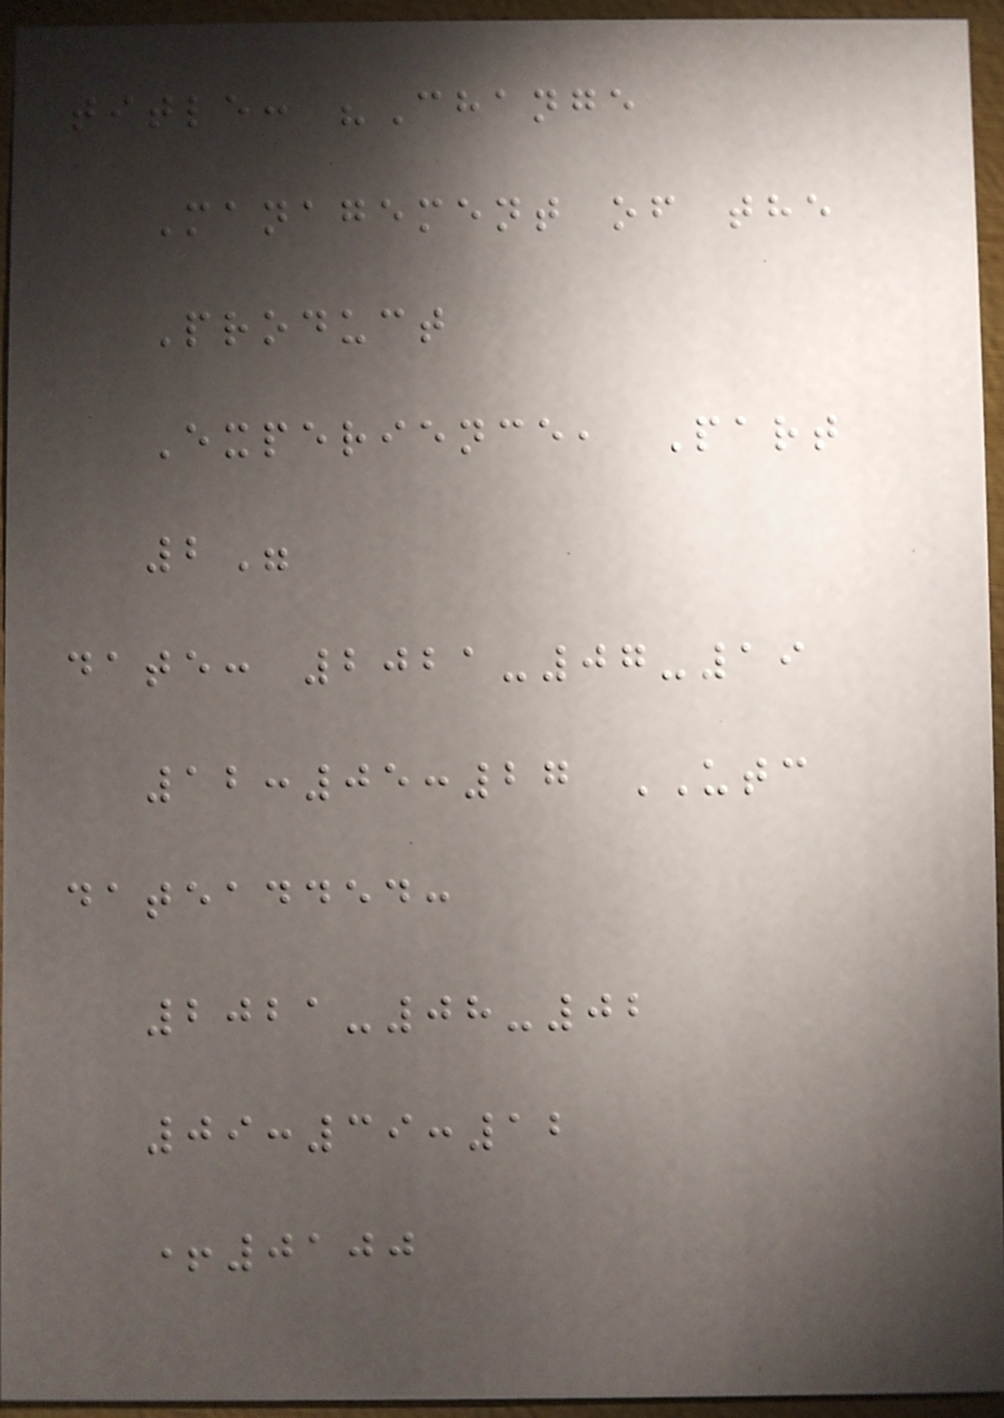title: "Change
Management of the
Product
Experience, Part
2"
date: 2021-07-19
12:05:27 UTC
dateadded:
2021-08-02
09:39:12
+0100
